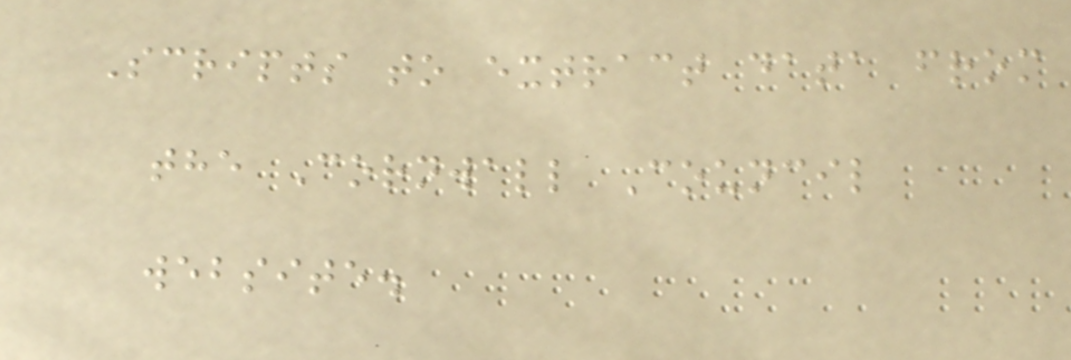Scripts to extract data from
the Cornwall Council
website.
